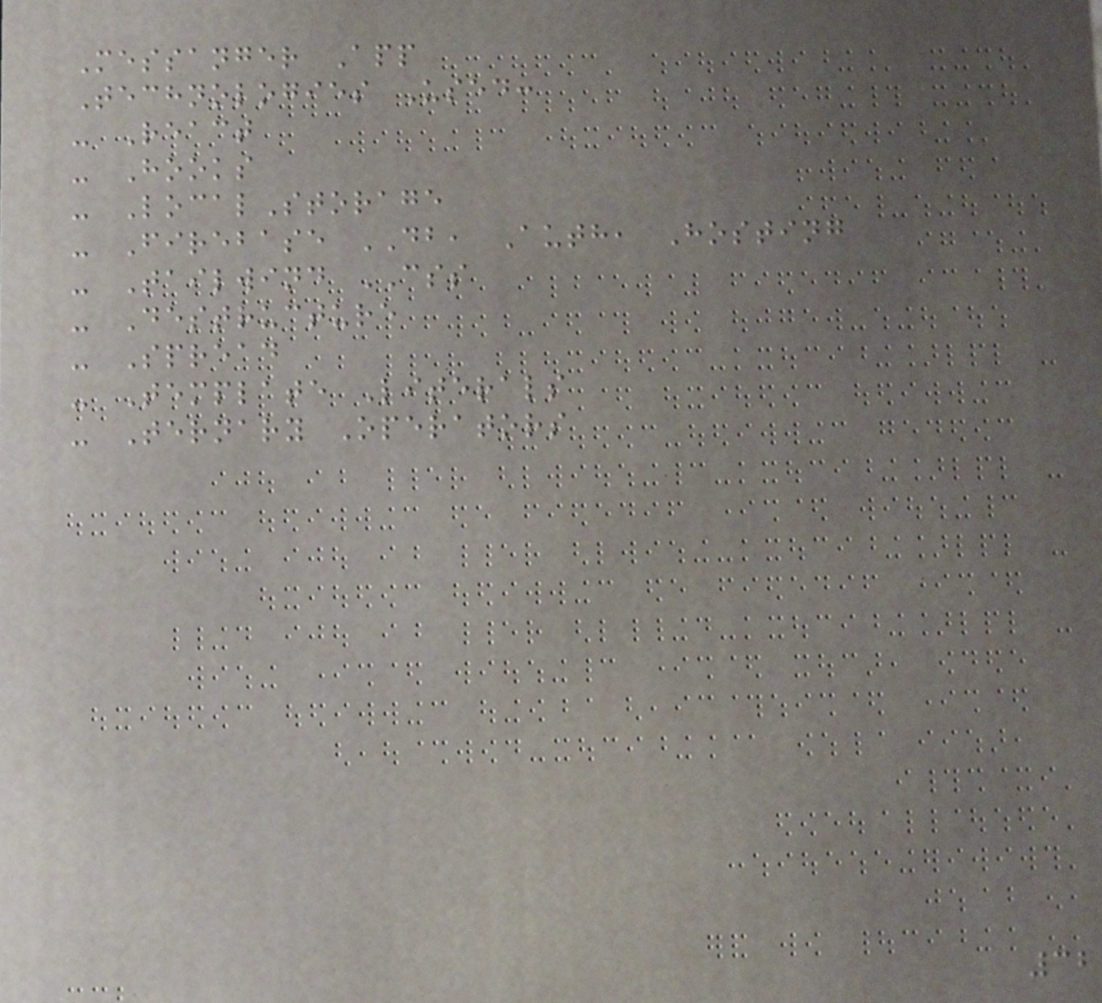Messanger App
Technologies Used:
- React
- Hooks
- LocalStorage
- Firebase DB, Auth, Hosting
- Tailwind CSS
- Destructure
- Spread
- Template Literals
- Ternary Operators
32
